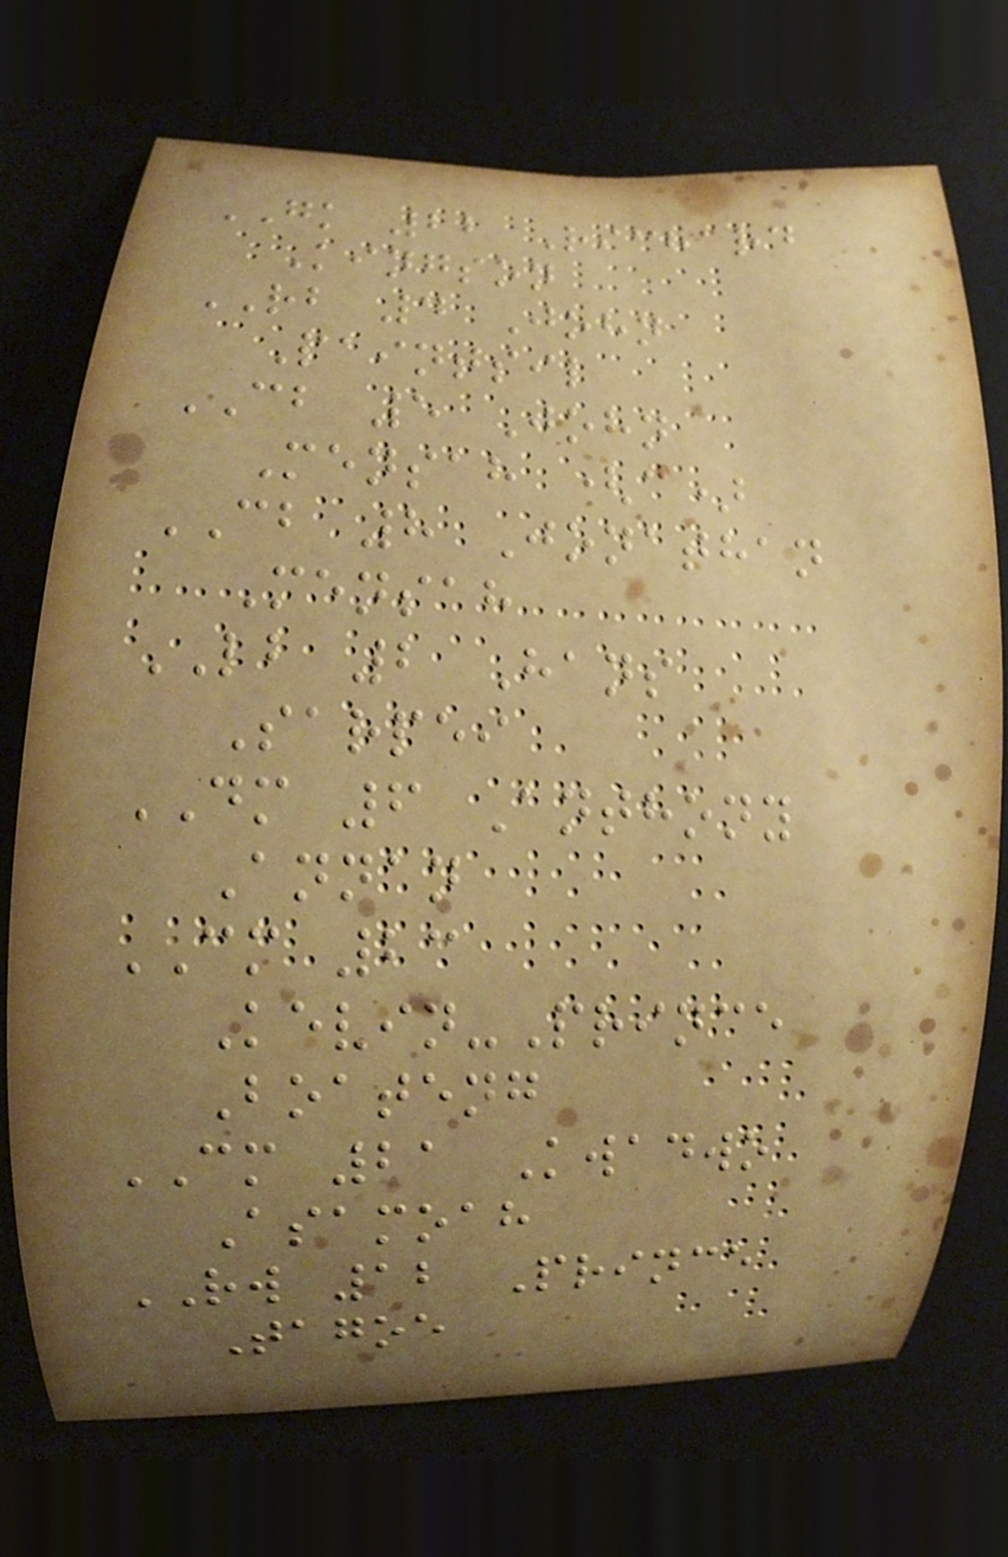GK 22 Richard
Kingson
RB 4 John
Paintsil
CB 5 John
Mensah (c)
CB 8 Jonathan
Mensah
LB 2 Hans
Sarpei
DM 6 Anthony
Annan
CM 23
Kevin-Prince
Boateng
CM 21 Kwadwo
Asamoah
RW 12 Prince
Tagoe
